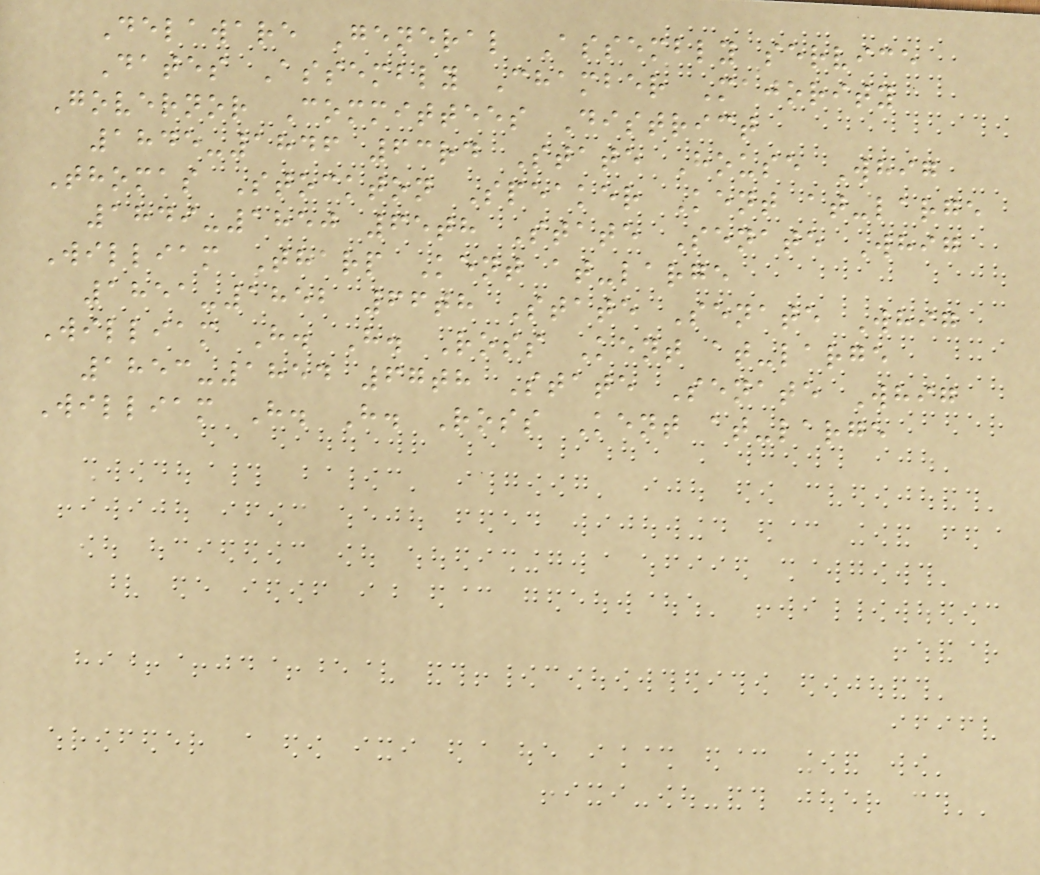Delaware General Assembly service
Dates Assembly Chamber Majority
Governor Committees District
1845-1846 63rd State House Whig
Thomas Stockton Speaker Kent at-large
1849-1850 65th State Senate Whig
William Tharp Kent at-large
1851-1852 66th State Senate Whig
William H. H. Ross Kent at-large
1853-1854 67th State Senate Whig
William H. H. Ross Kent at-large
